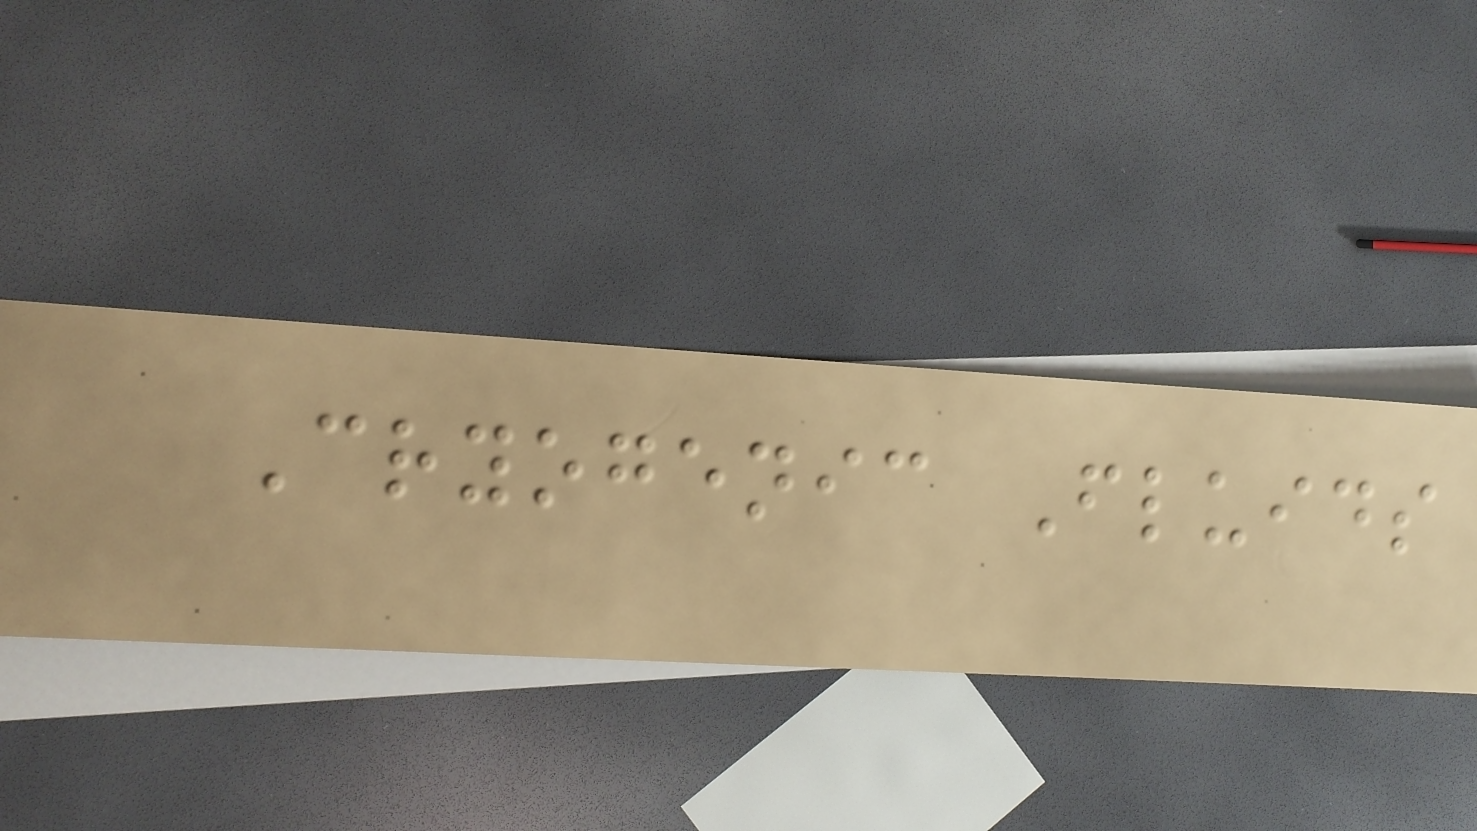Cryogenic Fluids
